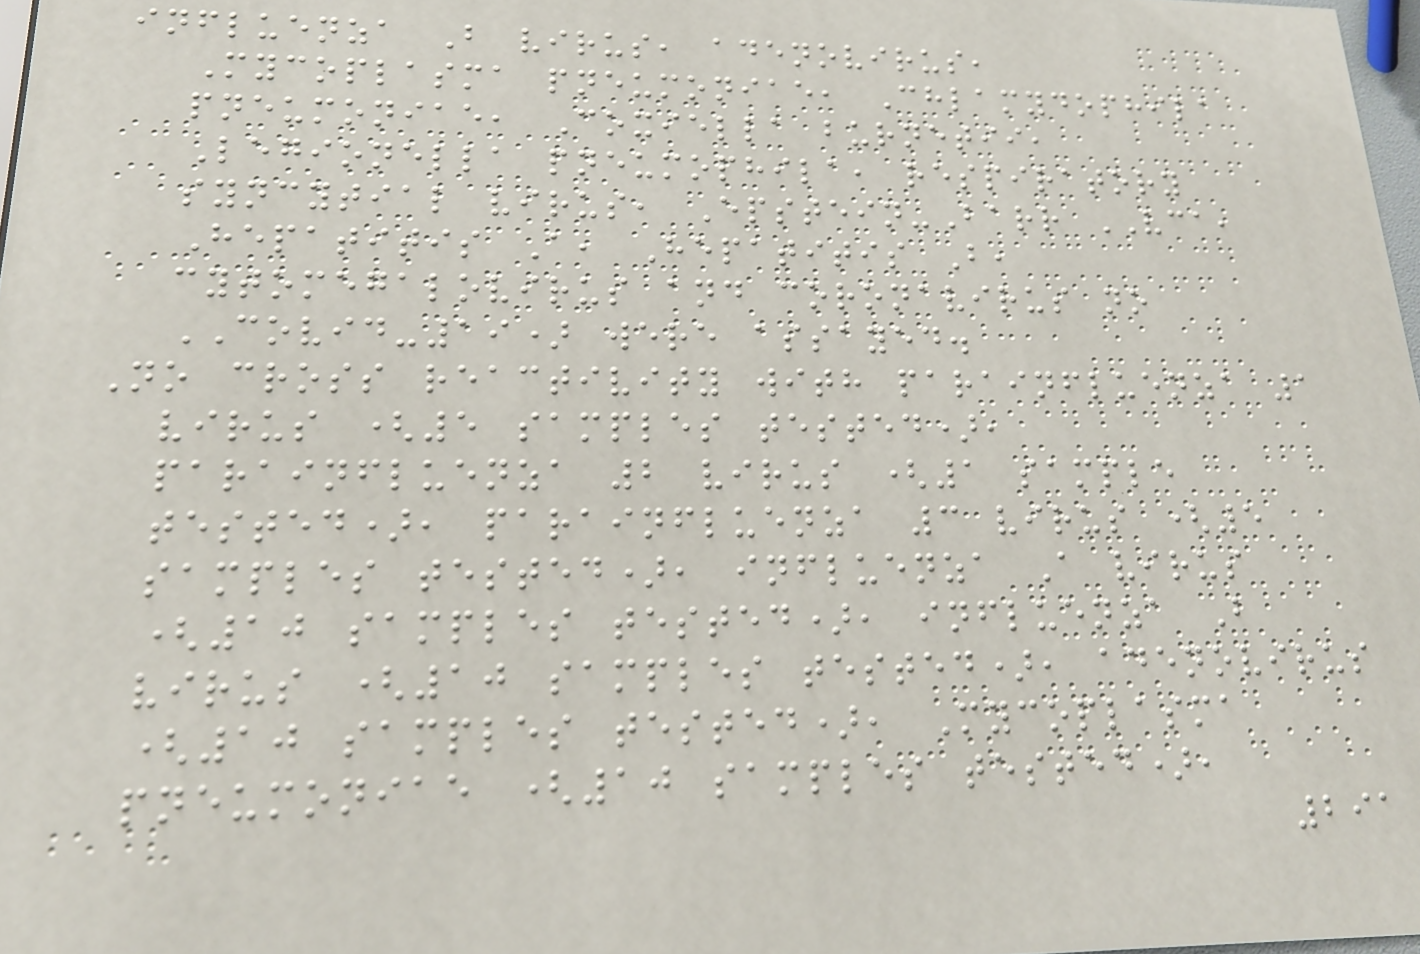influenza B virus, adenovirus,
Mycoplasma pneumoniae, Chlamydophila
pneumoniae, Coxiella burnetii,
Legionella pneumophila, respiratory
syncytial virus, Epstein-Barr VCA,
Hepatitis A, Hepatitis B,
cytomegalovirus and coronavirus no
COVID-19) were assayed.
No cross reactivity with parainfluenza 1
virus (5 samples tested),
parainfluenza 2 virus (1 sample
tested), parainfluenza 3 virus (5
samples tested), influenza A virus
(10 samples tested), influenza B
virus (10 samples tested), adenovirus
(10 samples tested), Mycoplasma
pneumoniae (10 samples tested),
291
